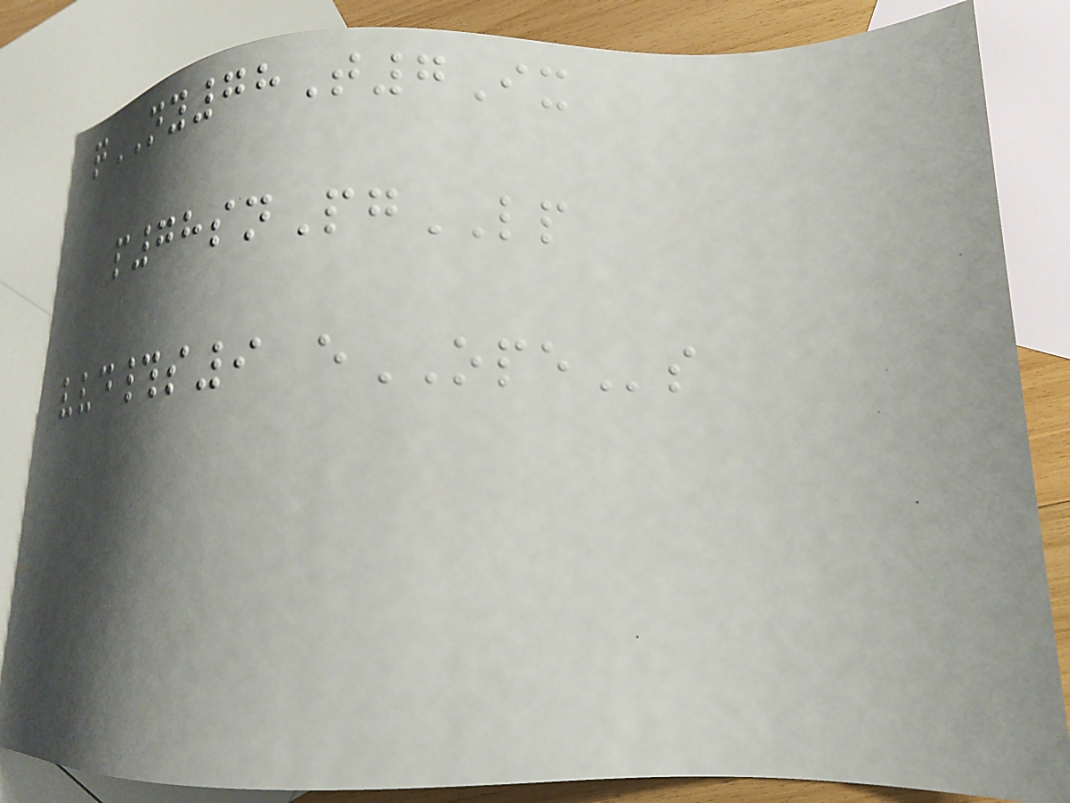qNY78T7Ix
p78snPgLP
vvd#s9 eOPEs
